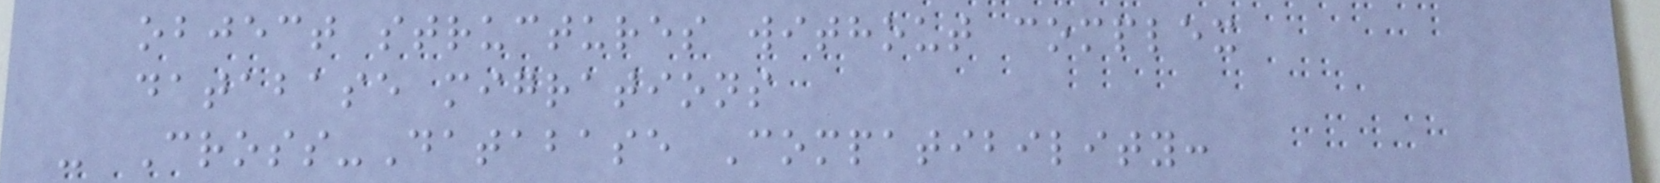object structures without complex
database migrations
- Cross-Database Compatibility:
